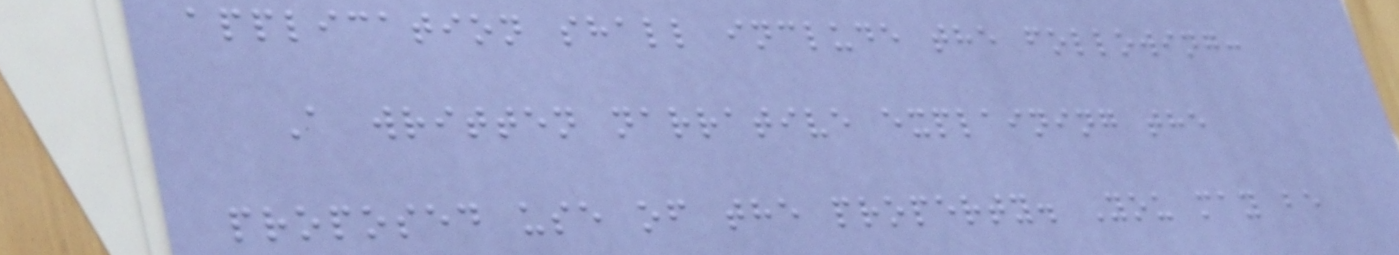application shall include the following:
A written narrative explaining the
proposed use of the property. You may be
